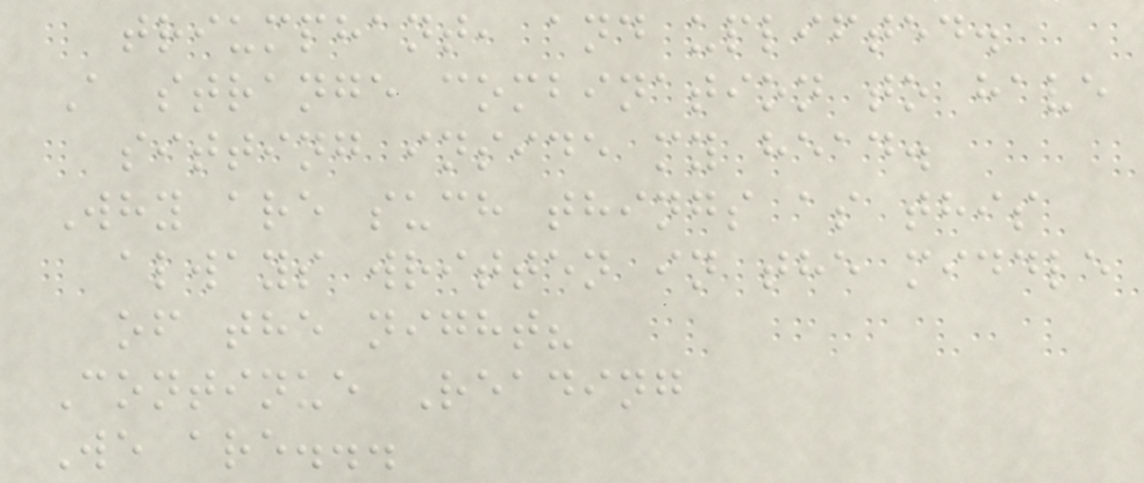triumphant, and uplifted.
A strange combination to have
sitting inside my head.
Why are such things as this
always written in the middle
of the night?
Continue Reading
We are...
